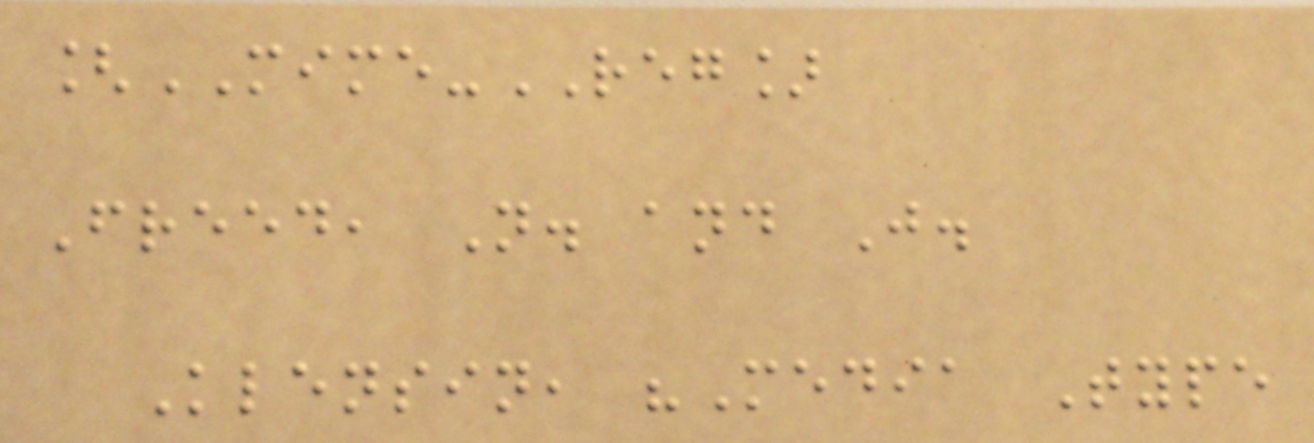[MIME-REG]
Freed, N. and J.
Klensin, "Media Type
